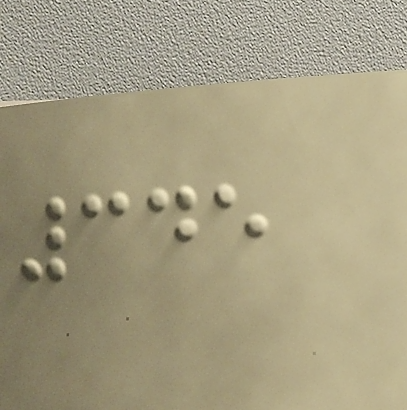345
